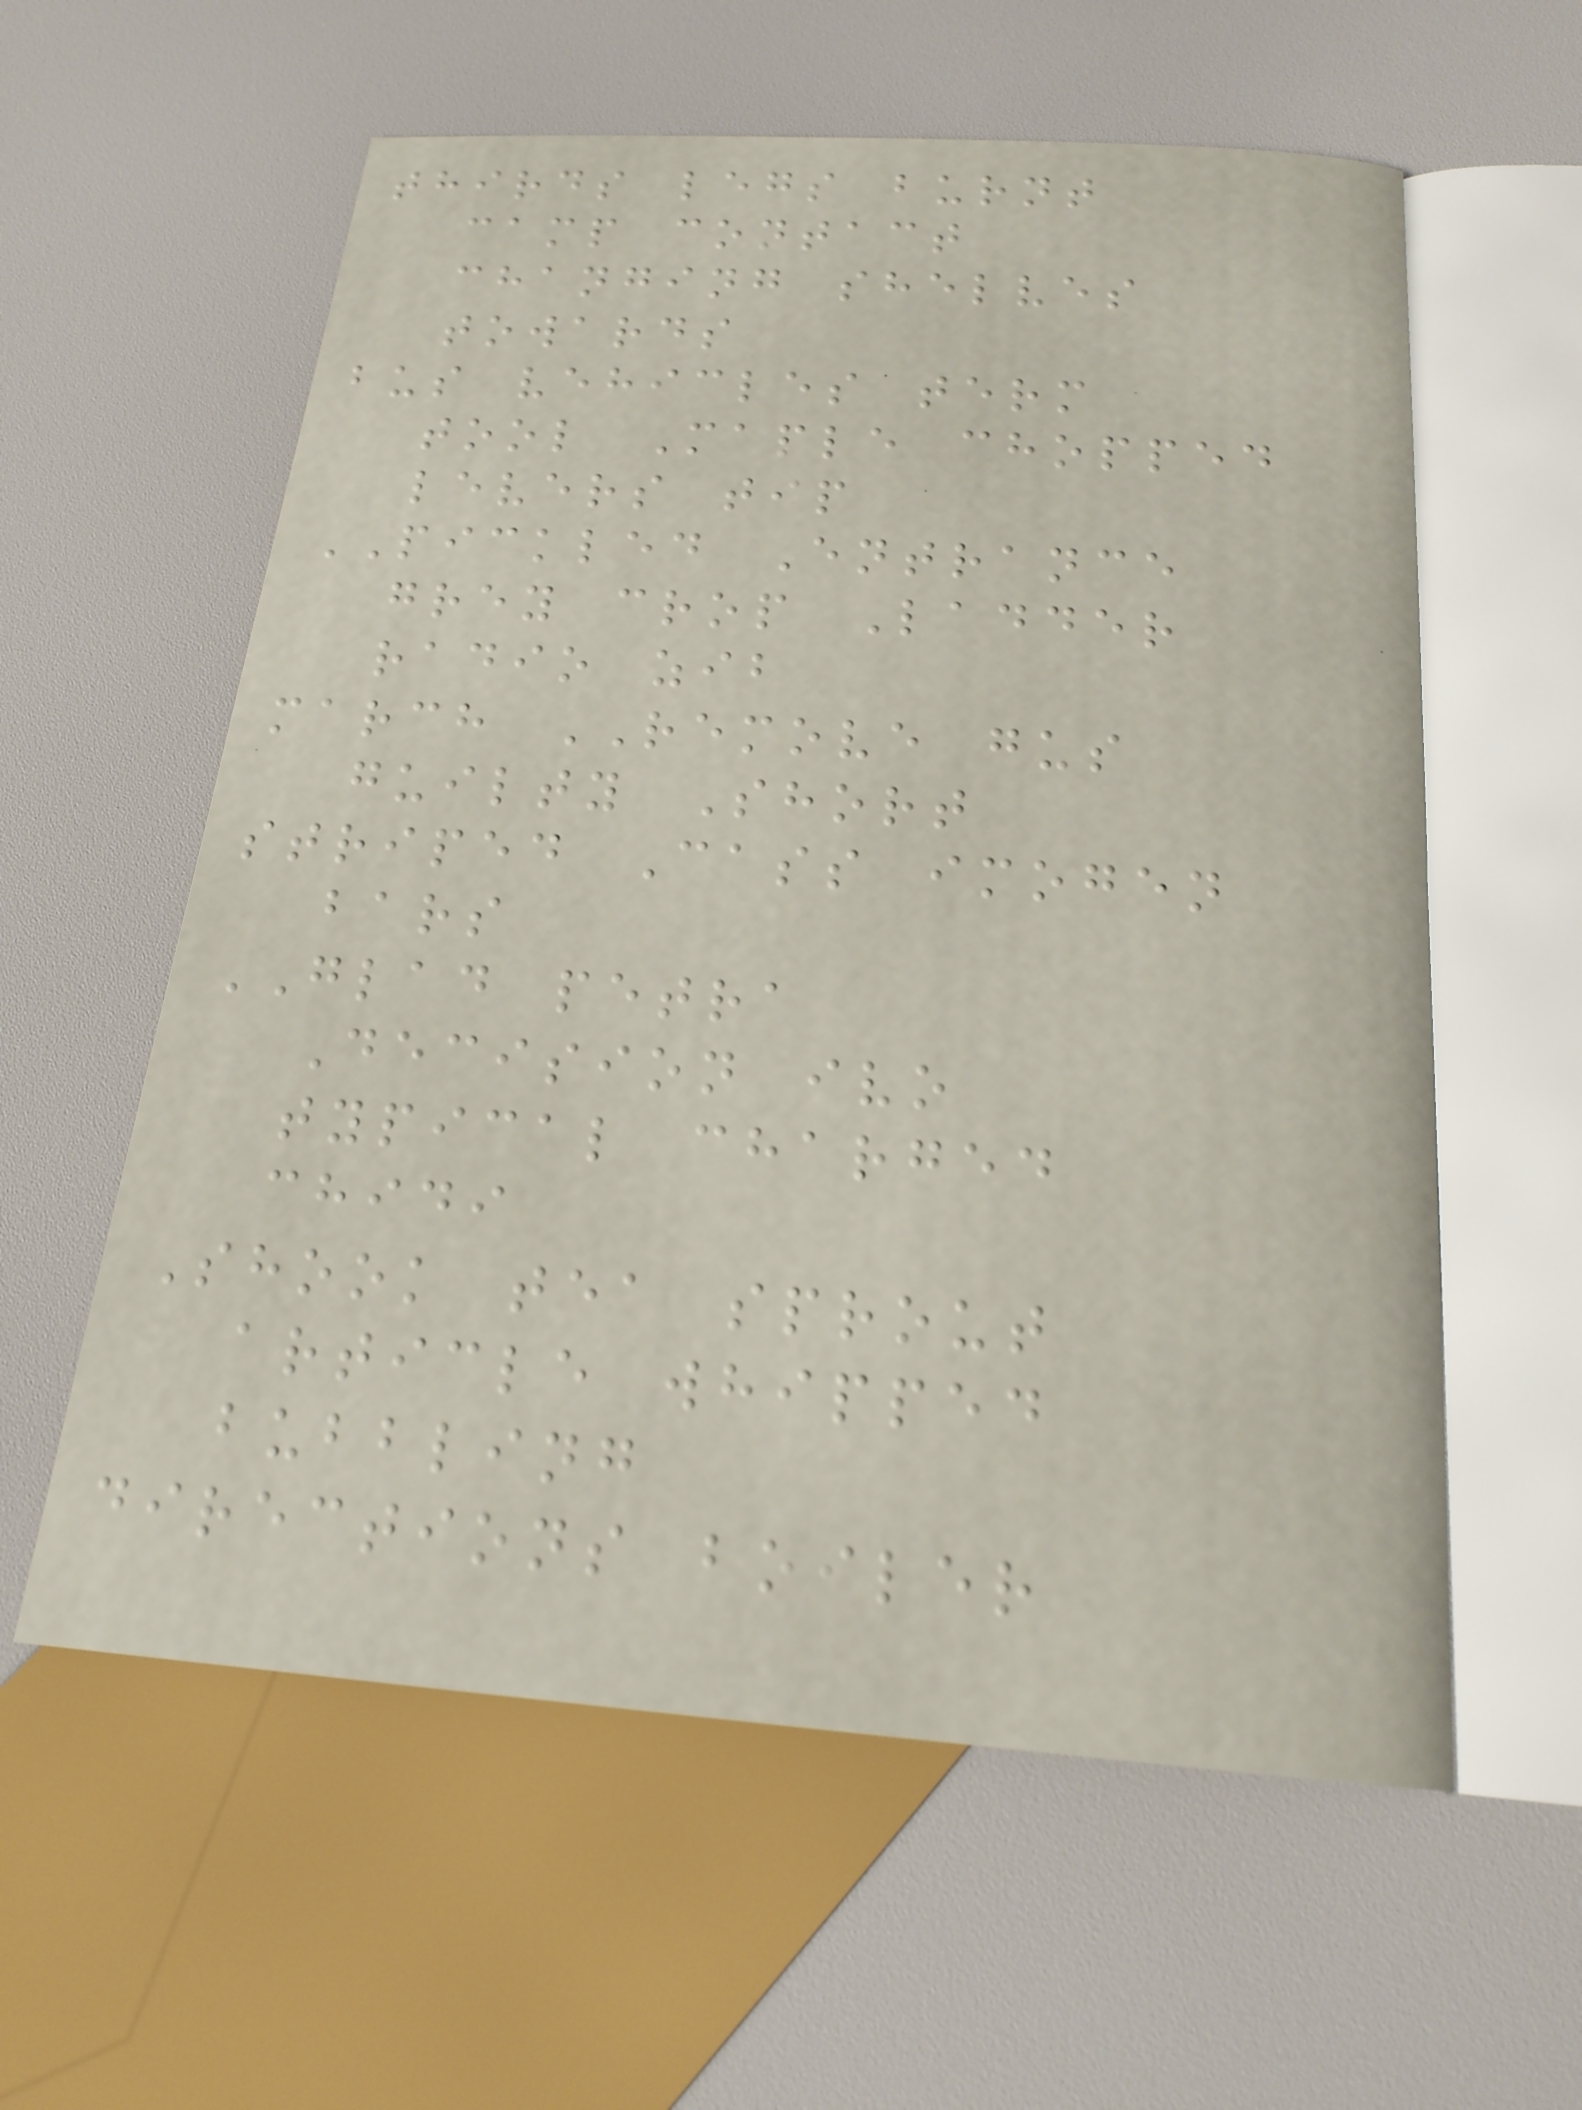thirds legs burnt
camp contact
changing shelves
towards
bus vehicles term
tool Maple chopped
levers tip
PICKLED Entrance
grey crop Ladder
radio zib
march REMOVE gus
guilty Short
striped Cass imogen
bars
GLAD petra
Decision ivo
typical charged
chidi
Shook tea sprout
article whipped
bubbling
directions boiler
